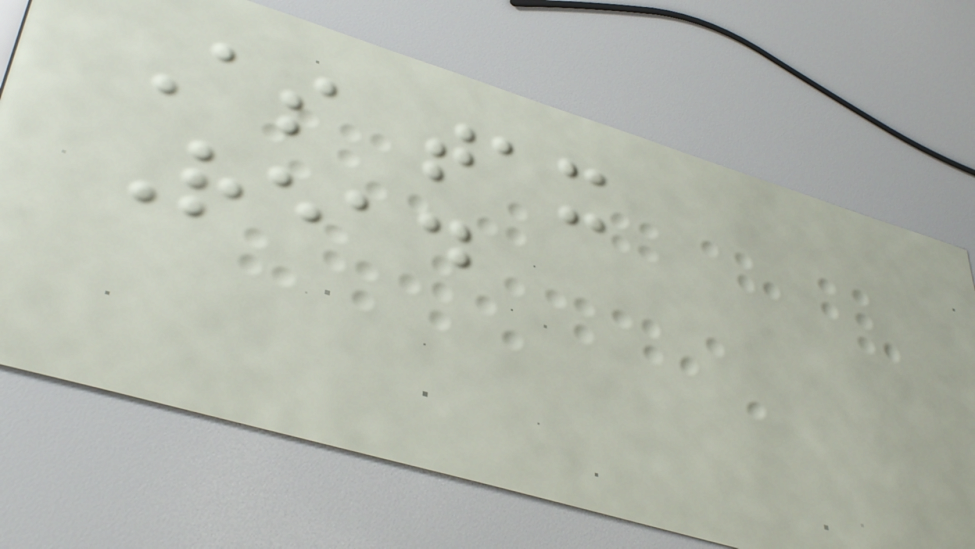As tax
Read
